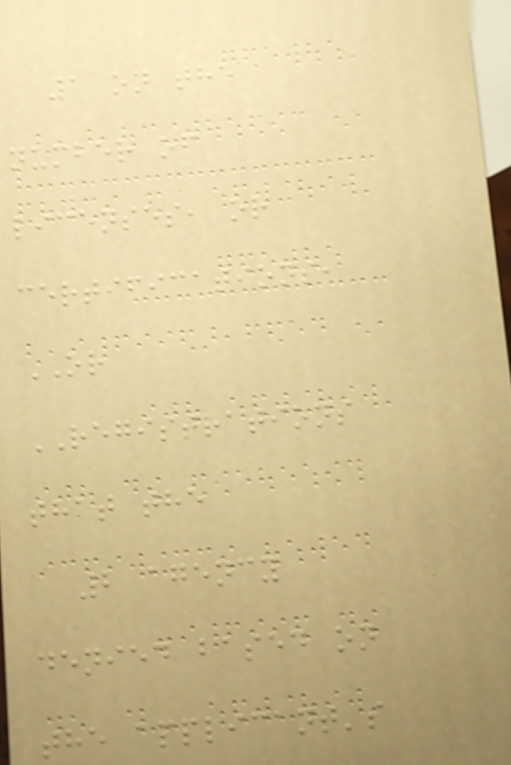1 on the
number of
licenses, or
certifications,
OR
REGISTRATIONS
that the
2 agency
denied based on
the applicant's
